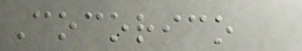Cocorico
